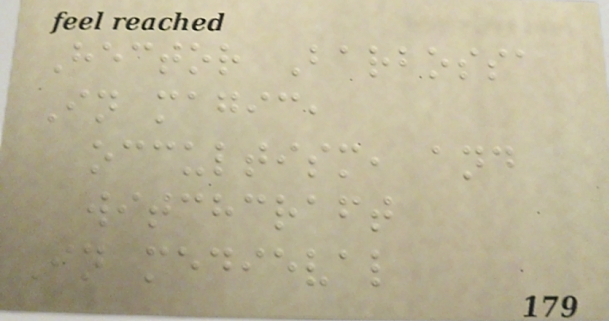Hector Barbossa
In magic,
occultism, and
witchcraft
In medieval
